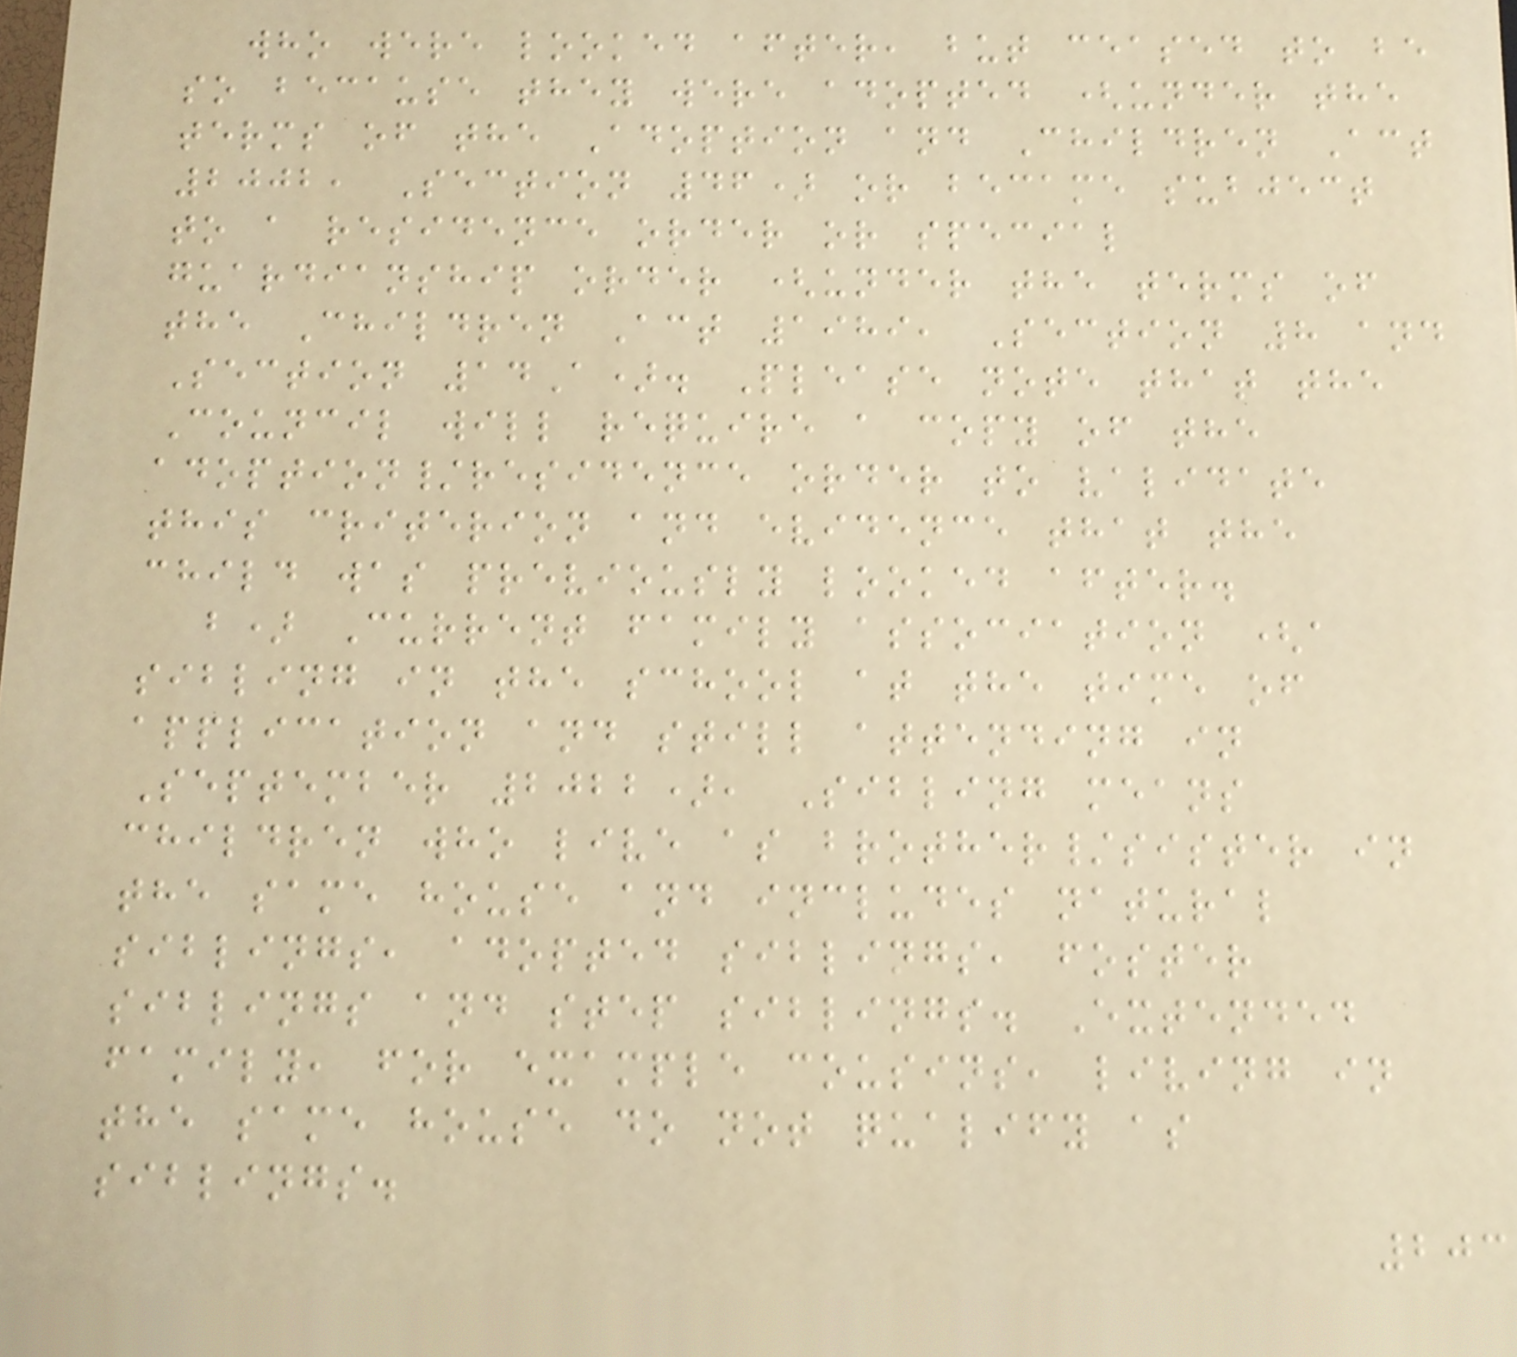who were looked after, but ceased to be
so because they were adopted (under the
terms of the Adoption and Children Act
2002, Section 46) or became subject
to a residence order or special
guardianship order (under the terms of
the Children Act 1989, Section 8 and
Section 14A). Please note that the
Council will require a copy of the
adoption/residence order to validate
this criterion and evidence that the
child was previously looked after.
b) Current family association (a
sibling in the school at the time of
application and still attending in
September 2022), Sibling means
children who live as brother/sister in
the same house and includes natural
siblings, adopted siblings, foster
siblings and step siblings. Extended
family, for example cousins, living in
the same house do not qualify as
siblings.
203
